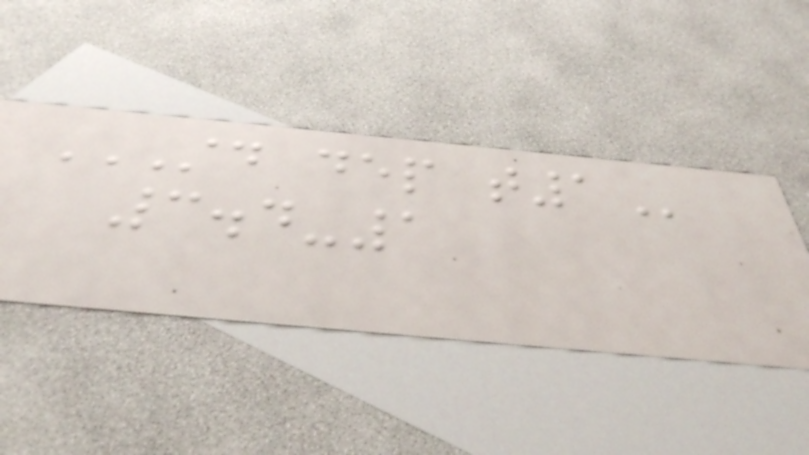STD DEP T1
3.4-1
